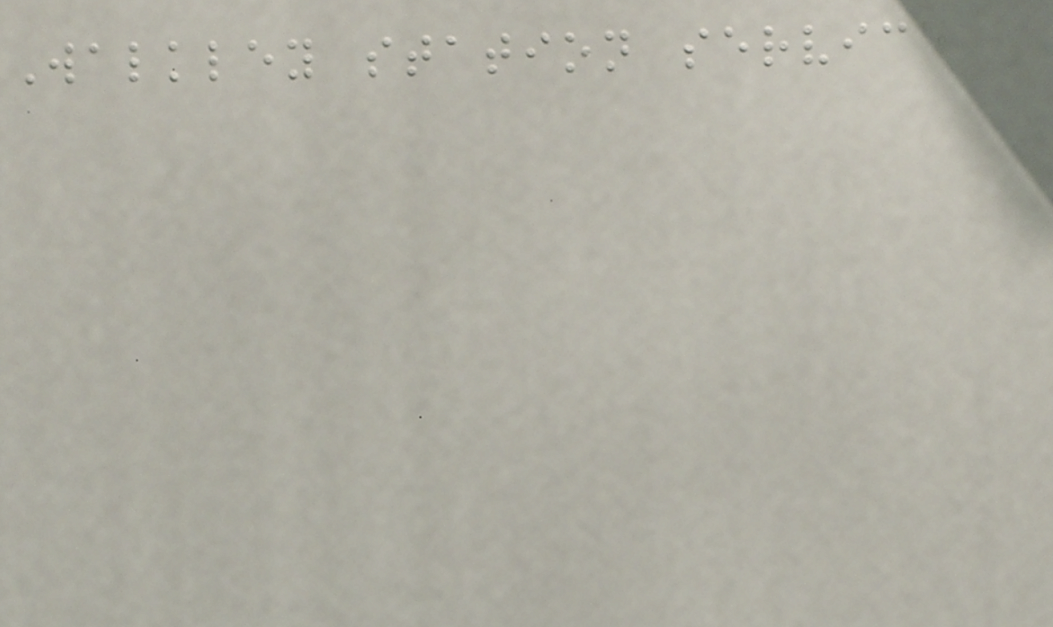Walkley station service
